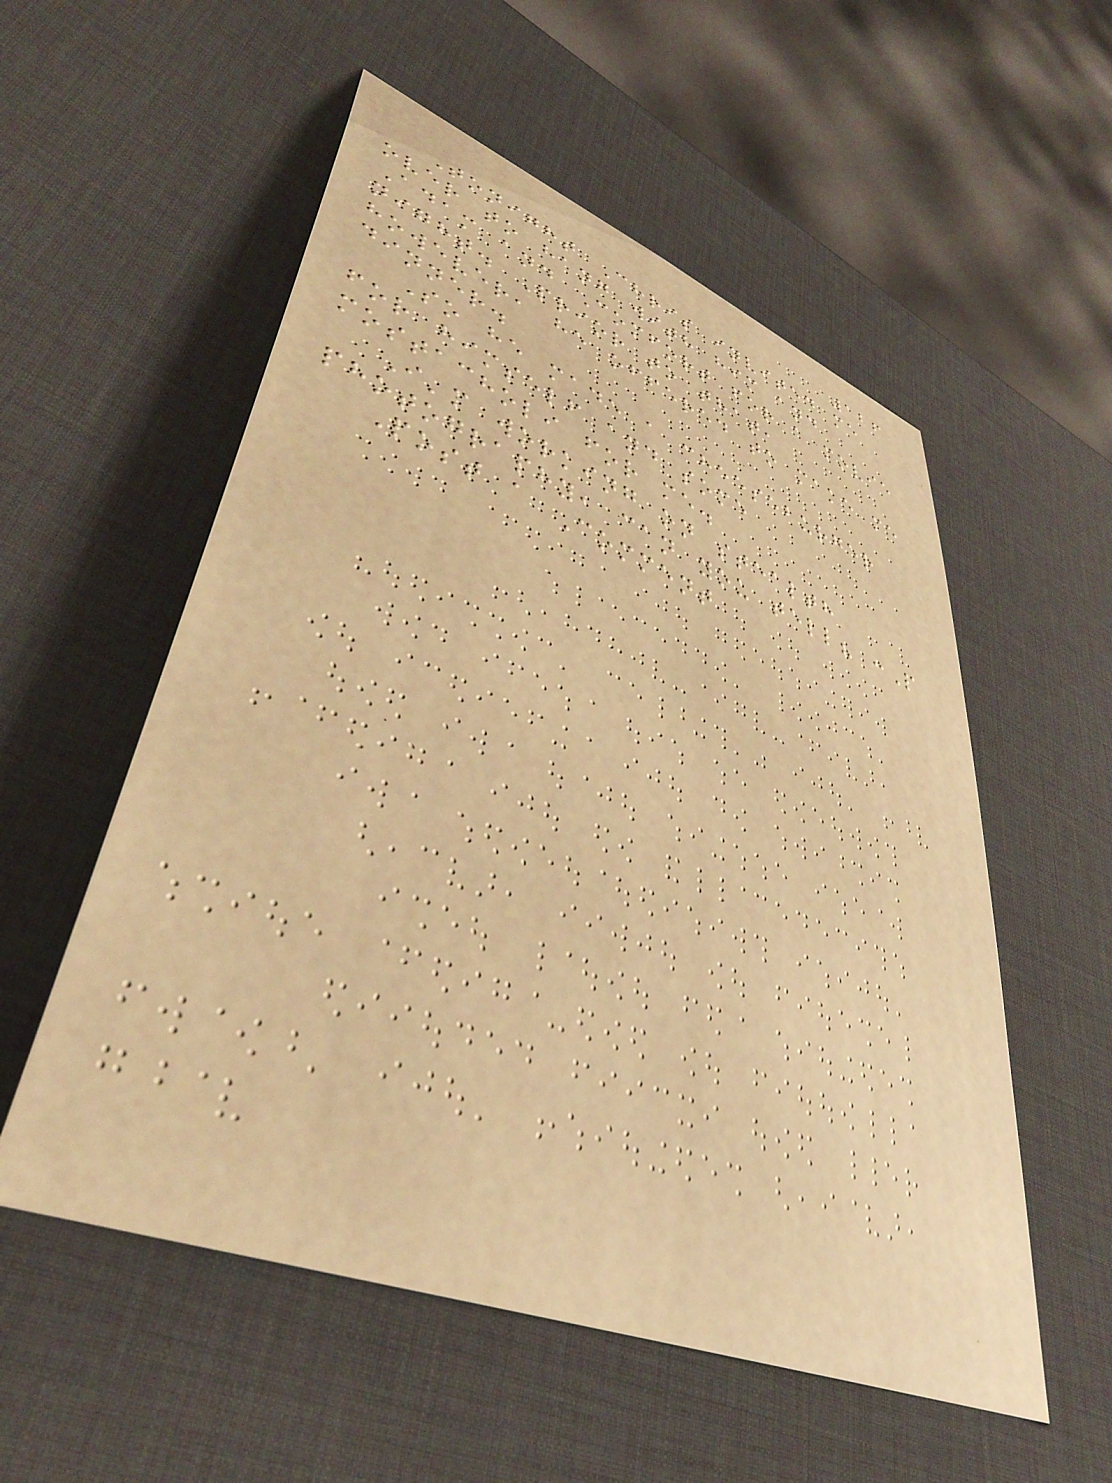126
Tonight Chris invited me
over to hang with him and
Adam and Comfort for a movie
night. Prior to that,
however, he offered to make me
dinner.
So he made a cheeseburger
for himself and some
mostacholi for me.
I'm working on stealth
photography, can you tell? :P
Post a Comment
